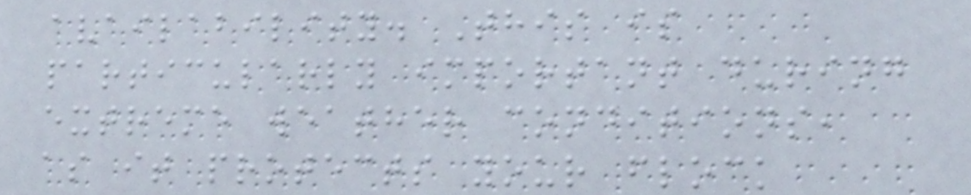availability. This is
particularly important during
extreme weather conditions,
as it protects your flock
